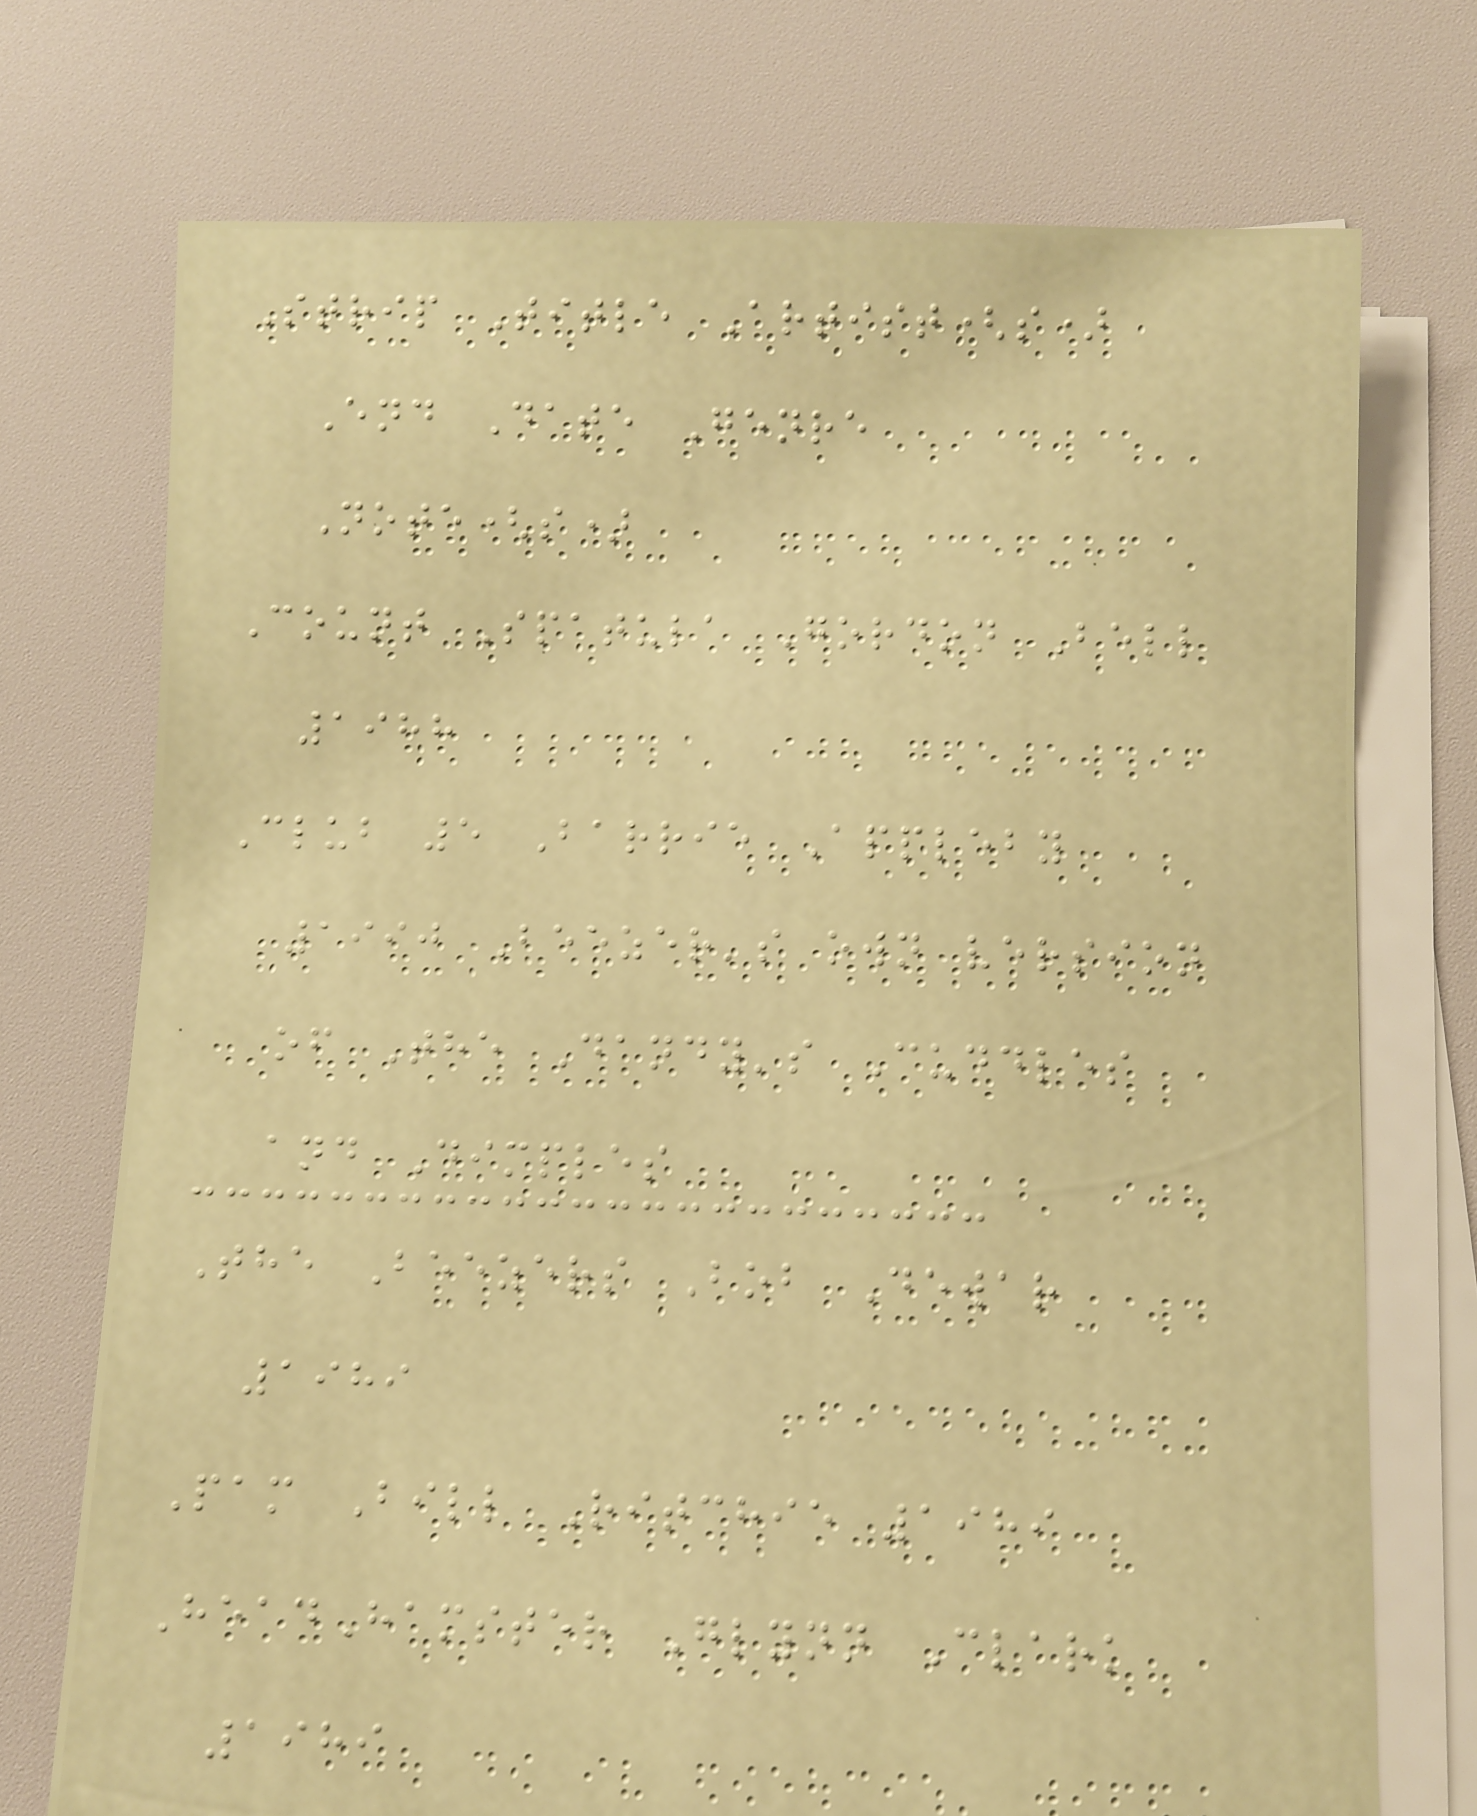Strip Title Artist(s)
End Date Genre
Note(s)
Count Spatula Gordon Bell
1988
Club 5 Barrie Appleby
1990 Beezer's own version
of The Dandy's Cuddles
and Dimples
The Beezers Bob Dewar
1989
Pam Bill Ritchie 1989
HeadHamster Glynn Clark
1989
